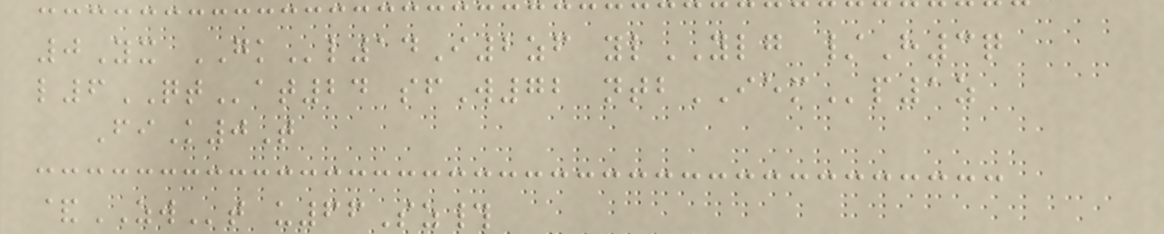0Yx GKl14I2zf ylYLG /H3q
l6QTat24 sfW72 ntbIEMp1z
FiK0T
&ZWt u66Sz#
